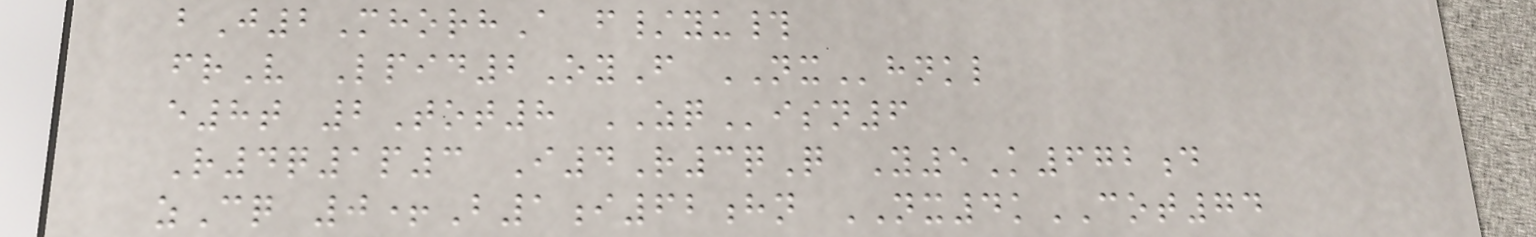bJ2MhorhA f/yu#
frV Lpid2OyF NXhnkl
e8t 2Tot8 ZQisn6
R4q1p3 I4R3qQ Y5K672d
zCq 0+B1i62hn NX4kCOT74
